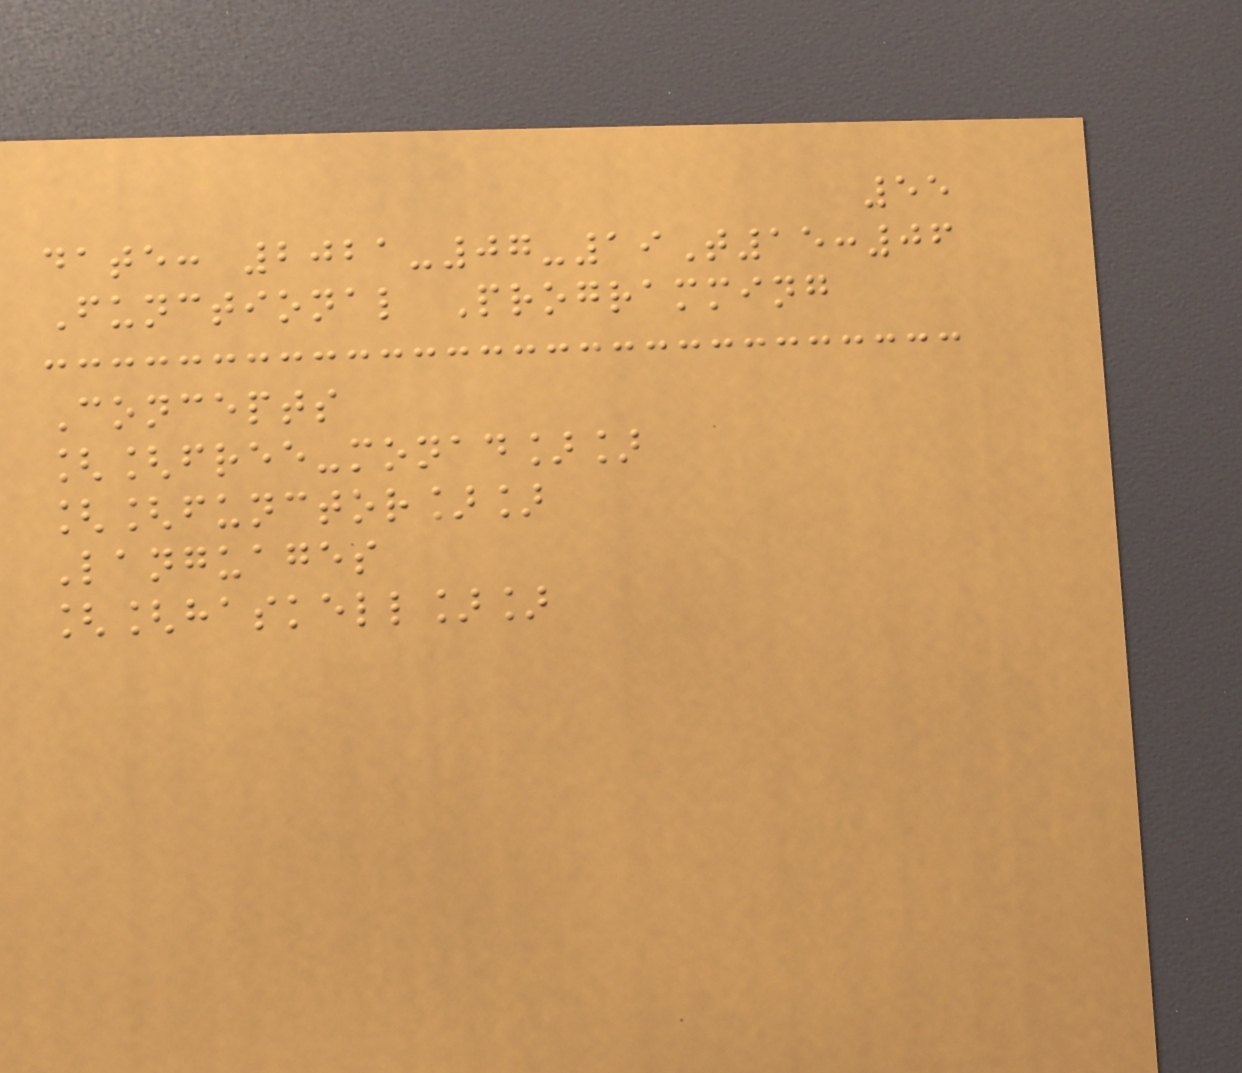55
date: 2021-07-19T15:06
Functional Programming
Concepts
[[free-monad]]
[[functor]]
Languages
[[haskell]]
